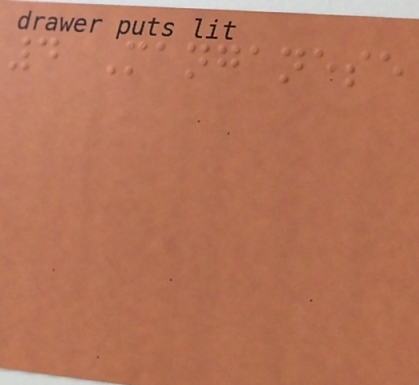4 Manganese
